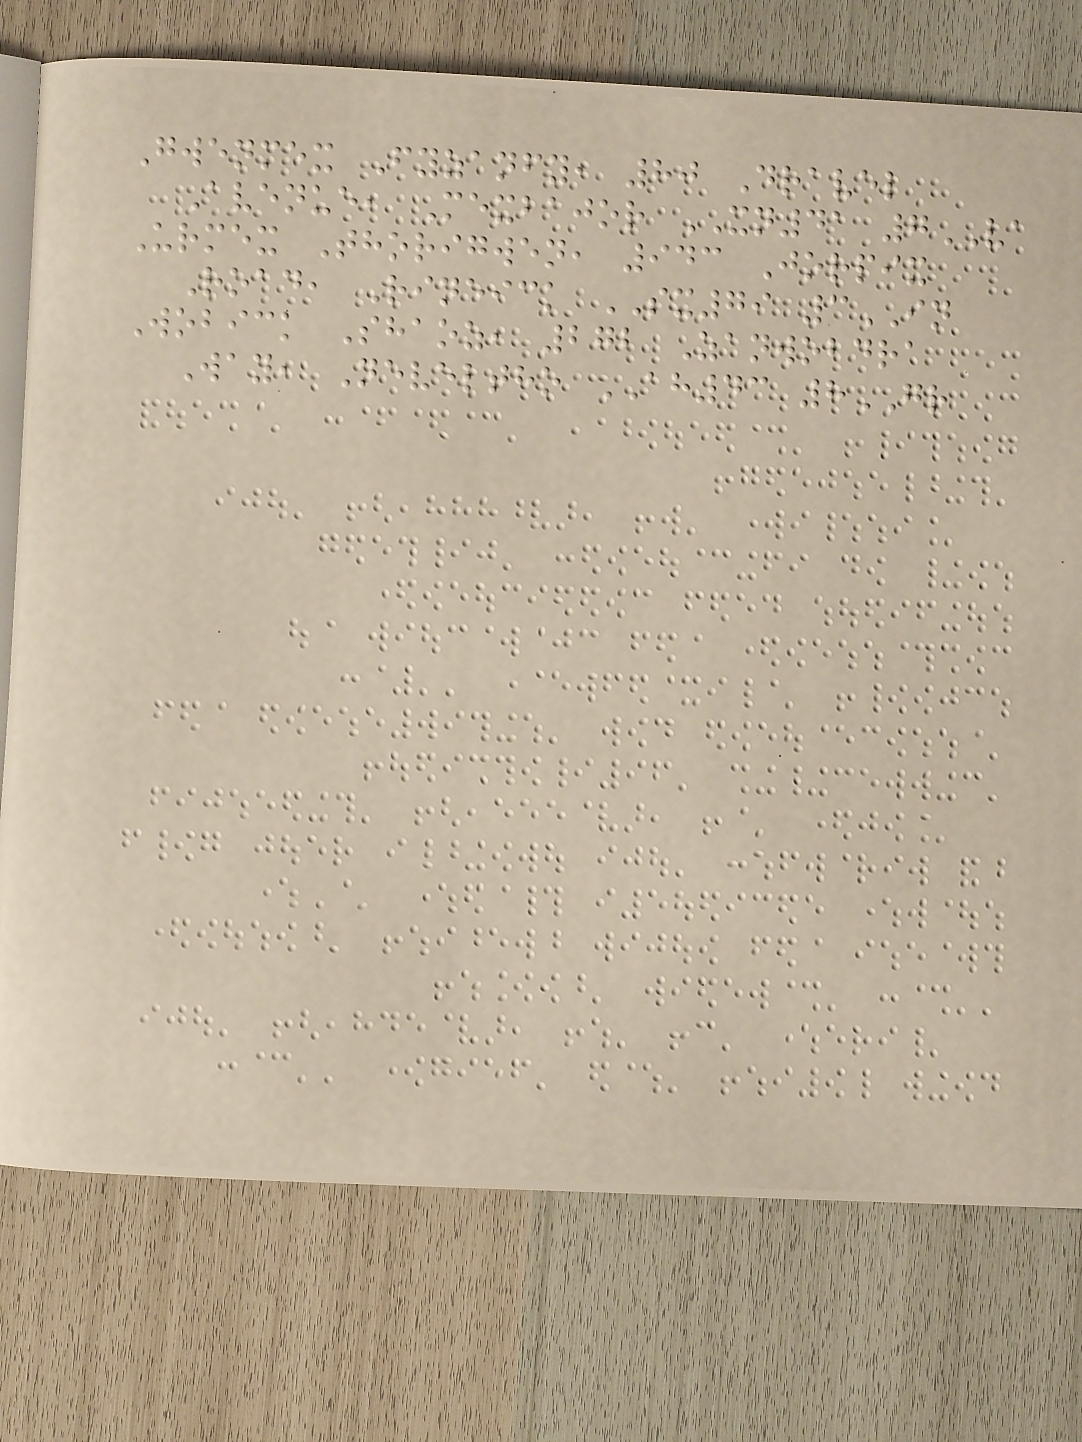Gwenmex Fyzanfy, 80 Dravel
Avenue, Mexbajor XN41 7VA
Urmex Thorigwen, 943 Jorpix
Road, Rineick SX79 3IN
Wobick Shaoz, 272 Zanwobdra
Way, Neveltho AH43 8GR
